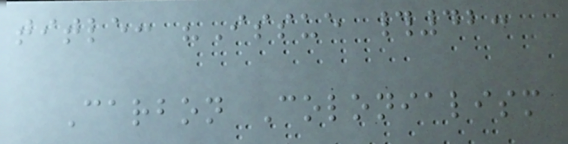title: "Issue #42:
Carbon Colonialism
